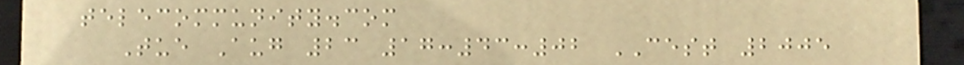telecommunity.com
Tue Aug 23 17:43:02 CEST 2005
